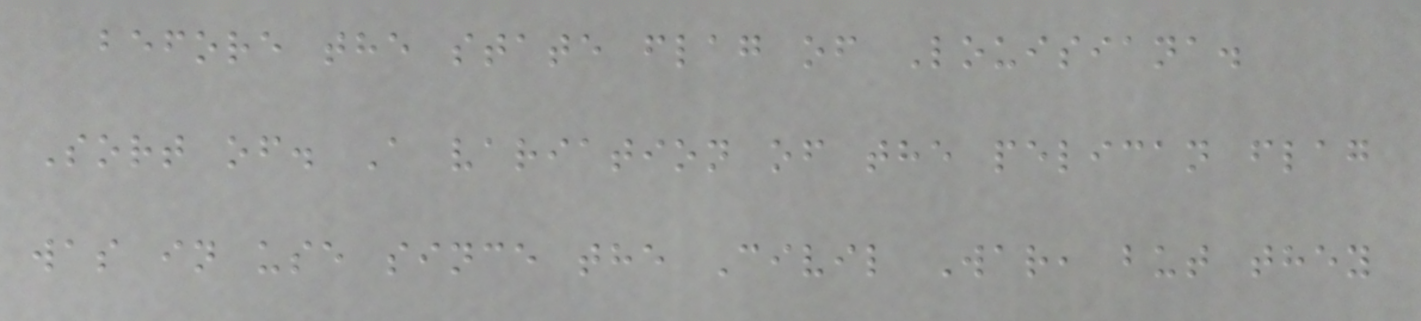before the state flag of Louisiana.
Sort of. A variation of the pelican flag
was in use since the Civil War, but they
